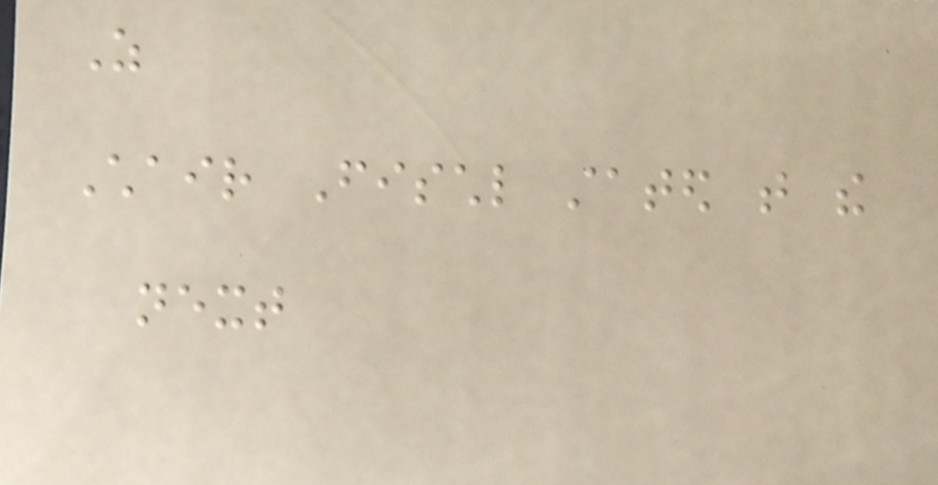As
Chair Fischl stated that the
next
